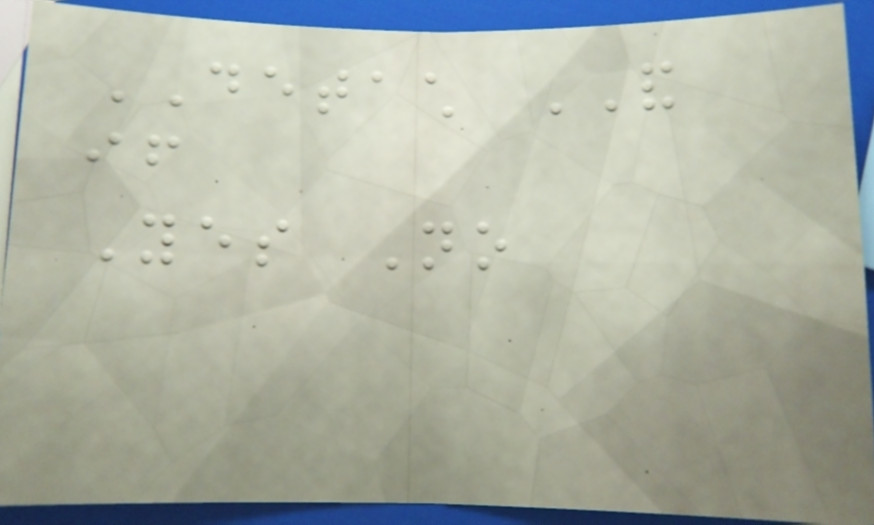DETACH AND
if
Yes No
